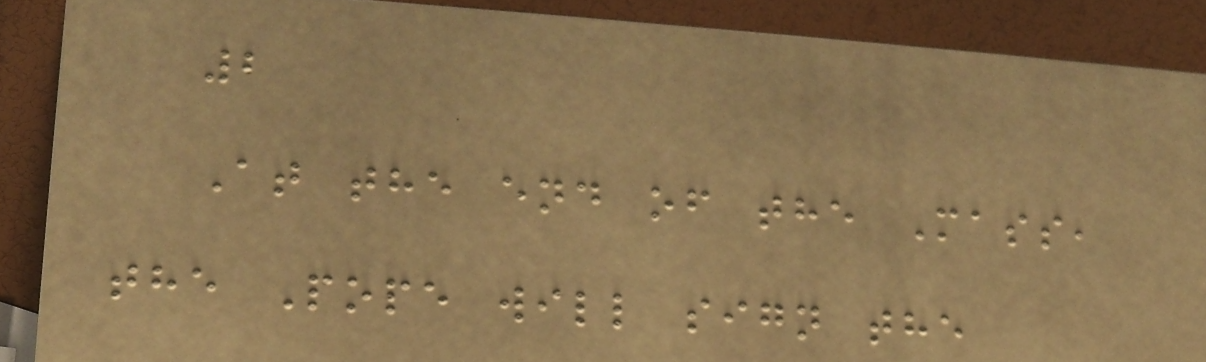2
At the end of the Mass,
the Pope will sign the
